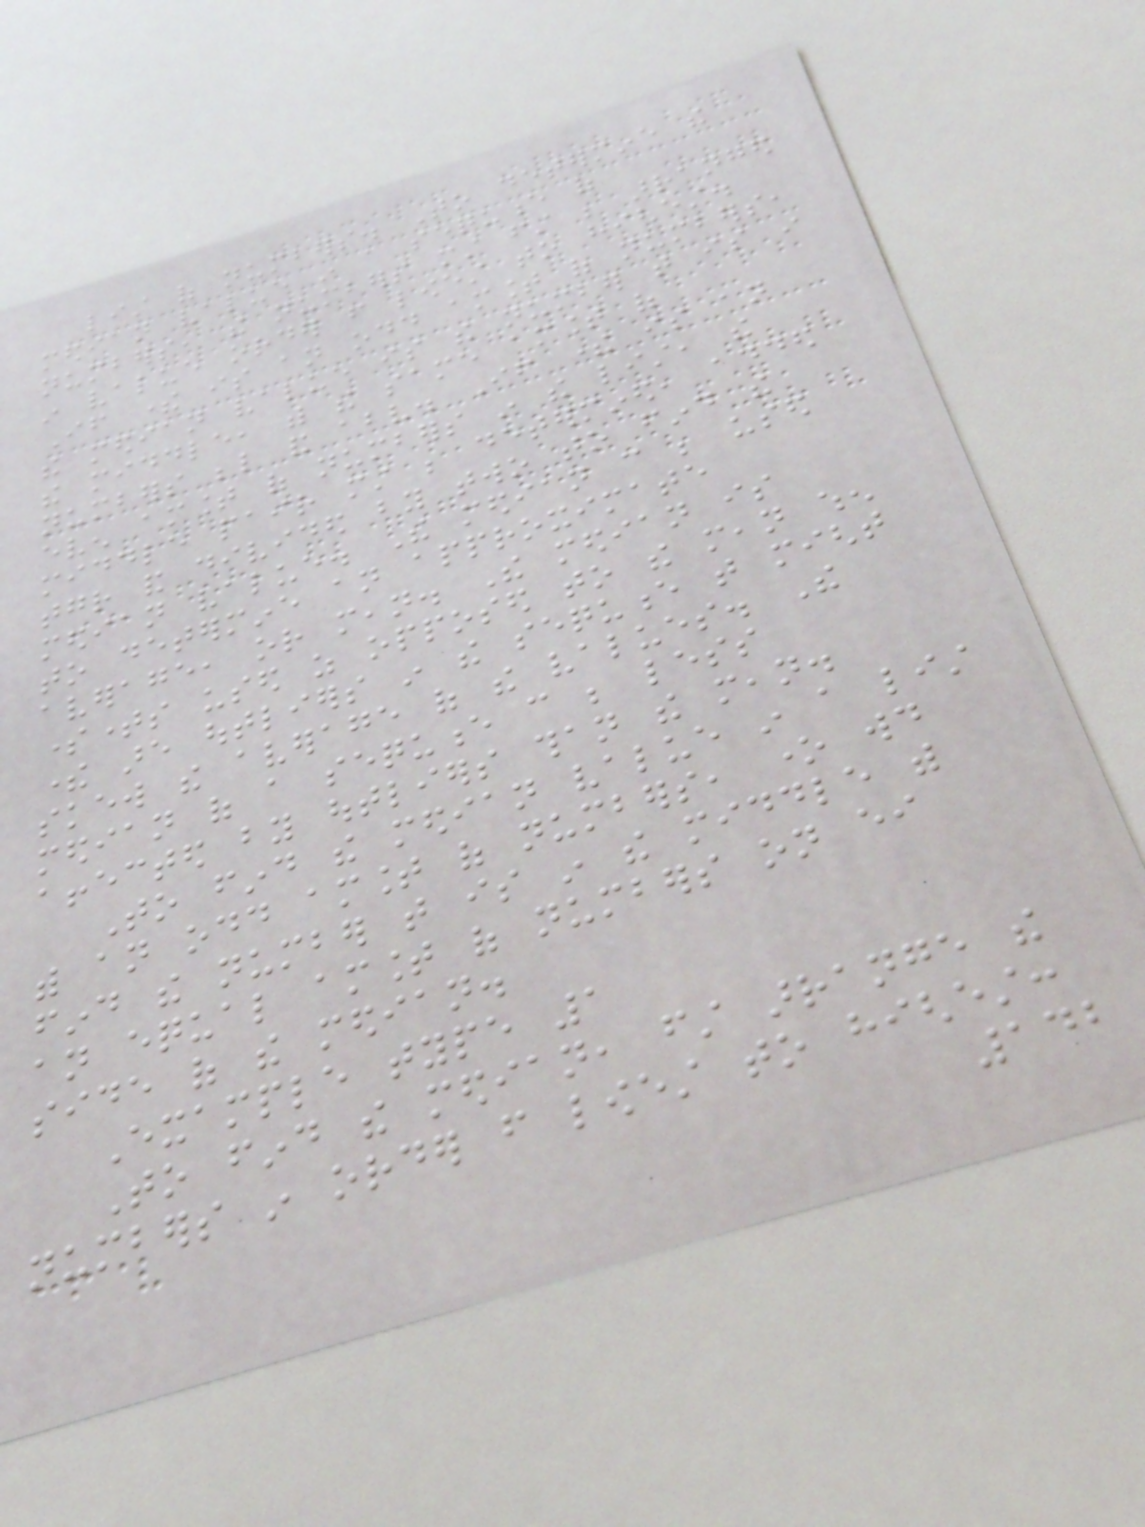list of numbers. To determine the
median value in a sequence of
numbers, the numbers must first be arranged
in value order from lowest to highest.
If there is an odd amount of numbers,
the median value is the number that is in
the middle, with the same amount of
numbers below and above. If there is an
even amount of numbers in the list, the
middle pair must be determined, added
together and divided by two to find the
median value. The median can be used
to determine an approximate
average, or mean. The median is
sometimes used as opposed to the mean when
there are outliers in the sequence that might
skew the average of the values. The
median of a sequence can be less
affected by outliers than the mean.
To find the median value in a list
with an odd amount of numbers, one would
find the number that is in the middle with
an equal amount of numbers on either
side of the median.
Example type 1
To find the median, first arrange the
numbers in order from lowest to highest:
142
